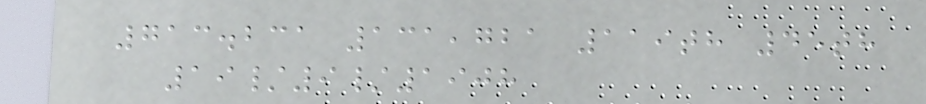713.231 131,721 119th 45th
19/9/1908
